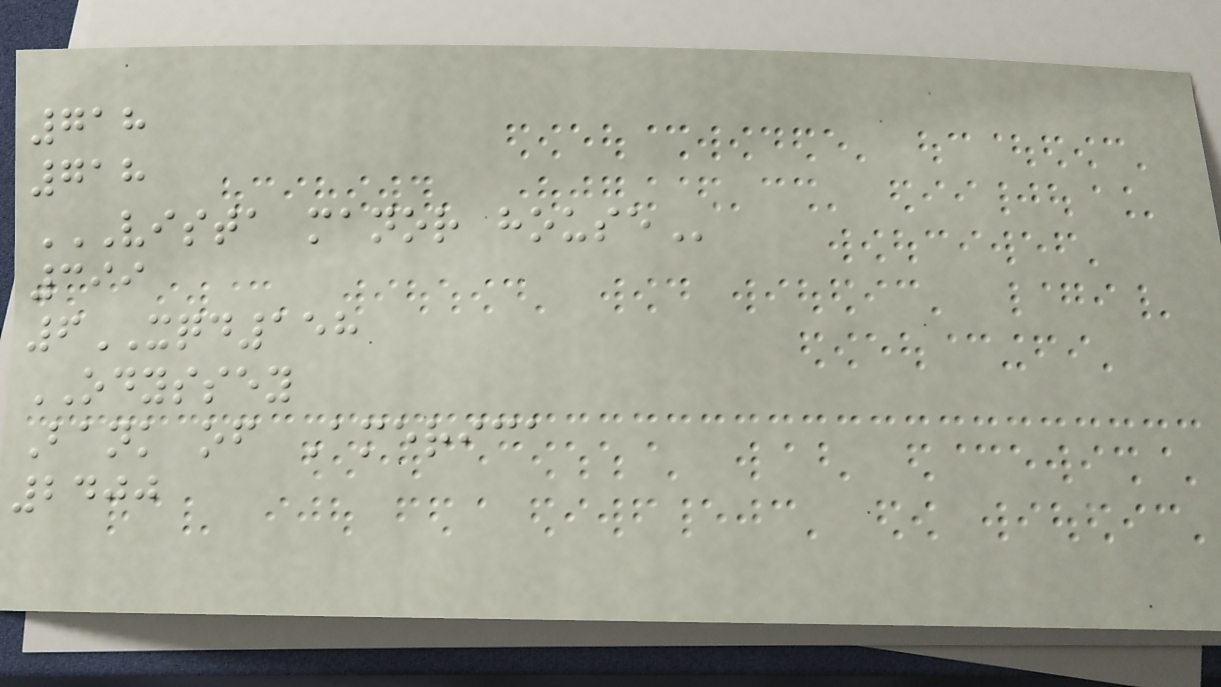718
718
VISTA MANOR HOUSE
399
6XQD158
ODYSSEY
Bank of America
2400
